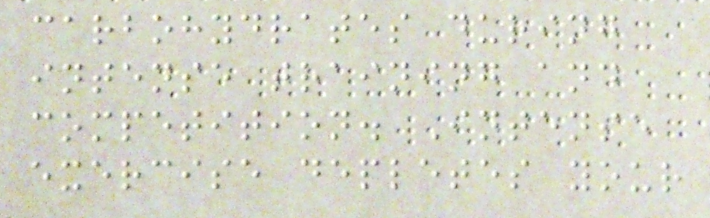carbohydrates during
intense training and
competition. Intense
exercise depletes your
